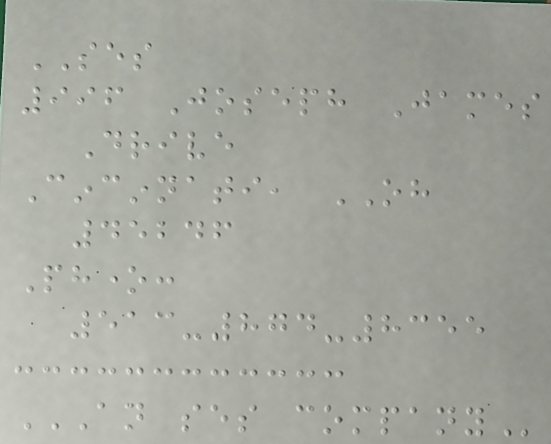SES
996 Joseph James
Drive
Cincinnati, OH
45246
Phone:
513-874-8355
AN SES COMPANY
